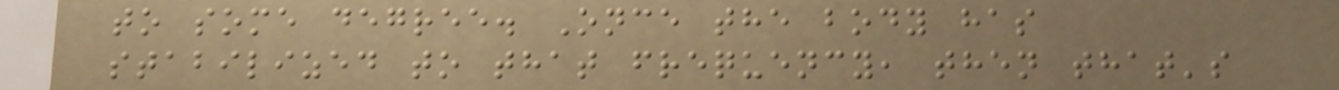to some degree. Once the body has
stabilized to that frequency, then that's
